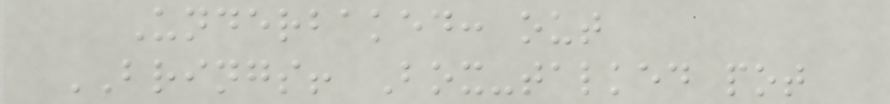Underbaked: out
BRINGS! Box-talked pot
